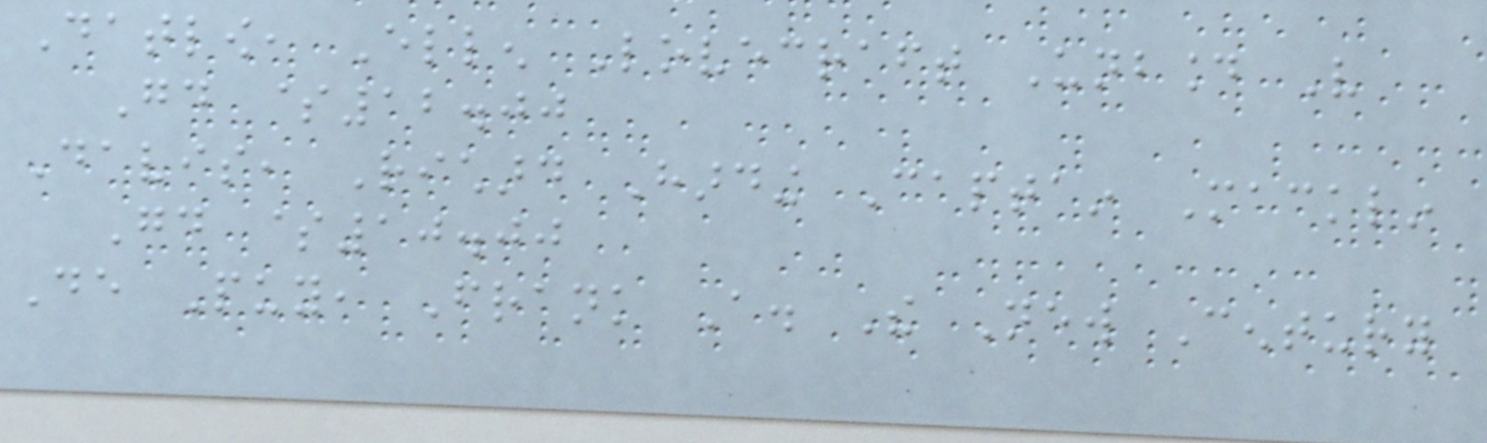Datlow, Ellen Lovecraft Unbound Very
Good $12.00
Davis, Richard Harding Captain Macklin
Good $10.00
De Puy, Frank A. The New Century
